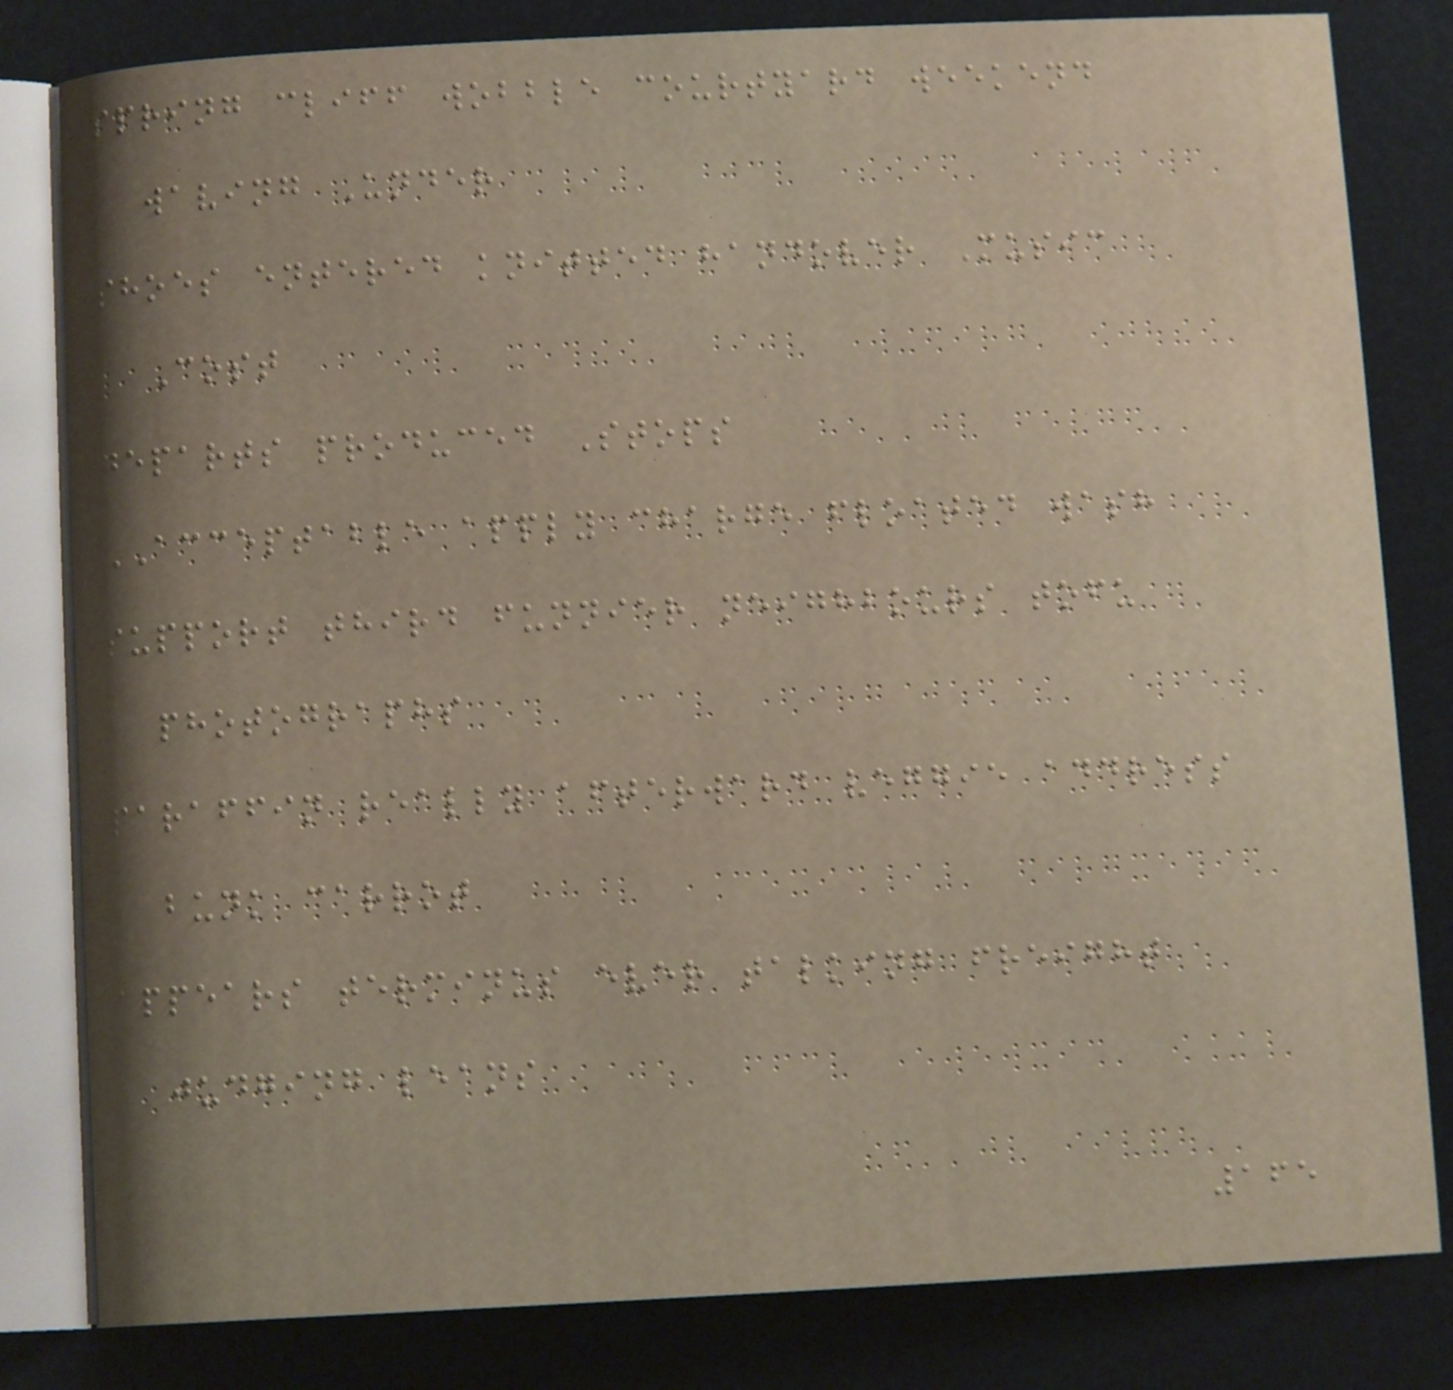spring cliff wobble courtyard weekend
waving Under
shoes entered knitted handover Music
Cost
departs produced Stops
ACCEPTABLE apply charge floated wash
support third funnier neighbours tofu
photographs
paraffin really afterward veggie address
bunk carrot
appears terminus ever talking freight
judging leans
165
